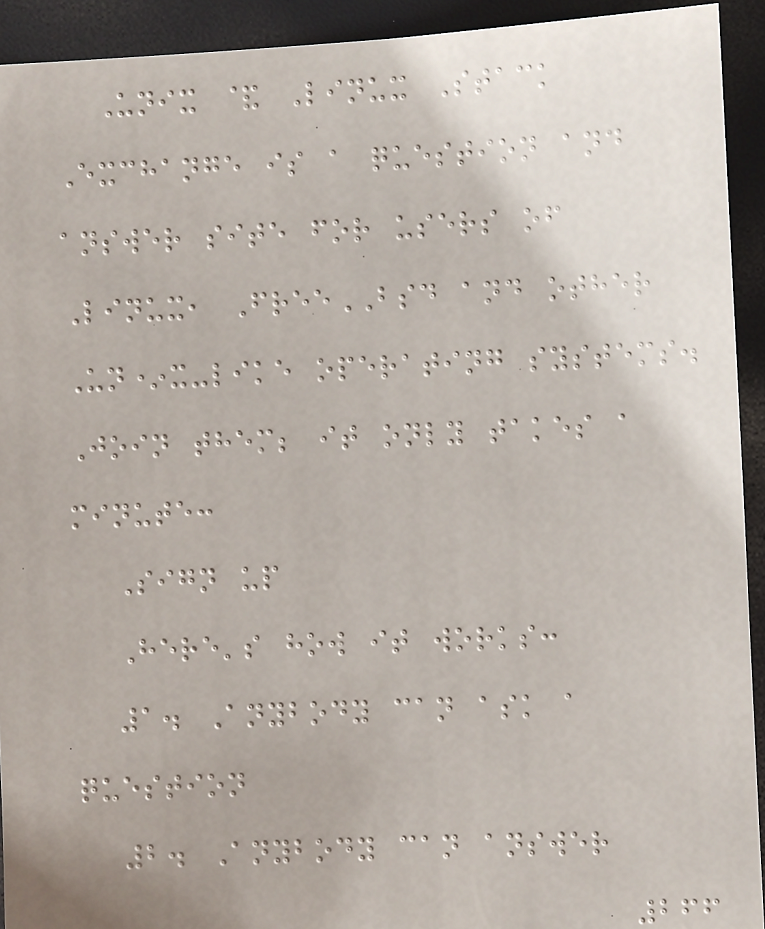Unix & Linux Stack
Exchange is a question and
answer site for users of
Linux, FreeBSD and other
Un*x-like operating systems.
Join them; it only takes a
minute:
Sign up
Here's how it works:
1. Anybody can ask a
question
2. Anybody can answer
266
